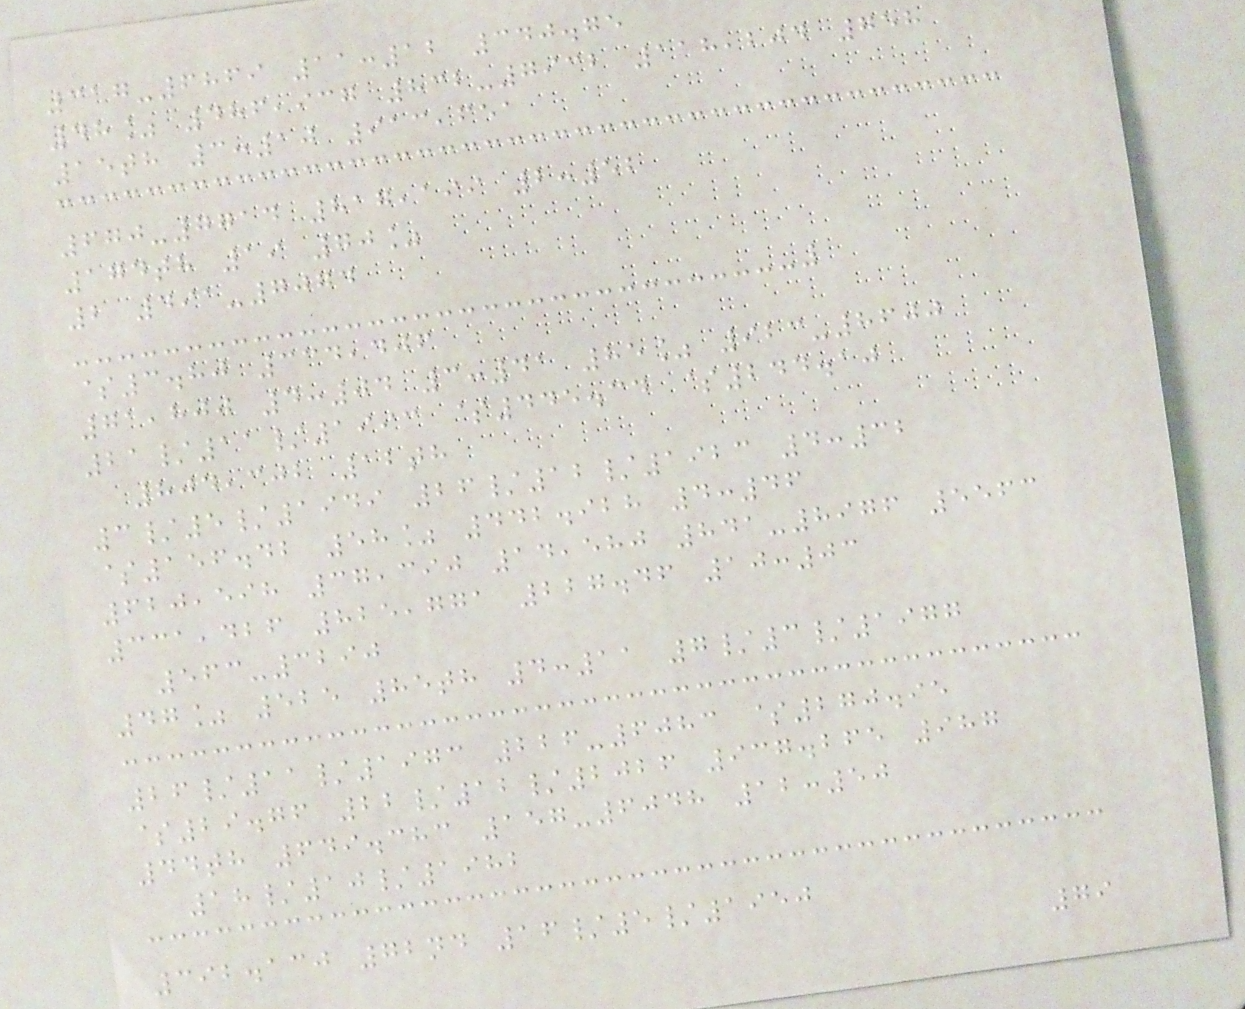317-6869 11:12 340.75
48% 486,937 832-7932 118,204 758
15th 3:10 913,651
670-7714 817,199 2:52
174th 19 70%
2 491-7074
$3.80 334,406
71,800 4:04 3:41 85% 923-8600
21/11/1993 $445.34 $244.10
804,302 12th
3/5/1949 26/12/1923 4:32
$156.42 58% 442.928 4:46
620,598 37,390 14,580 841-8976 5563
331,426 825,771 227.46 10:03
563-3290
47% 525 85th 4:11 7/3/1977
26/11/1973 226-6083 $270.95
$29.76 22/12/2026 937.265 987
44th 649.383 157-6048 12:50
18/10/1982
392.130 72nd 16/5/1950
79
